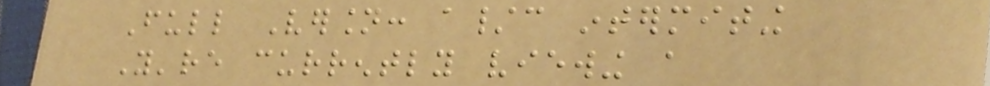Full Version: a/c intermiting
You're currently viewing a
